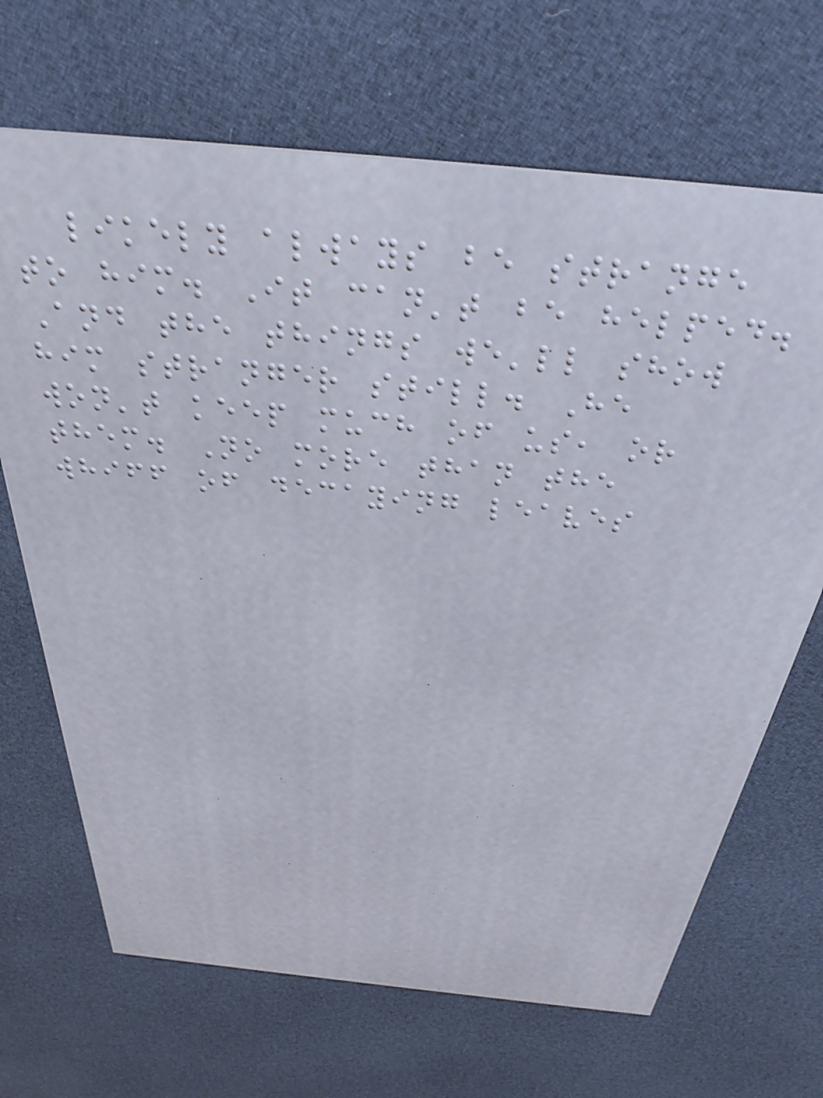likely always be strange
to him. It can't be helped.
And the things we'll show
him stranger still. He
won't keep much of us, or
them. No more than the
whiff of decaying leaves
